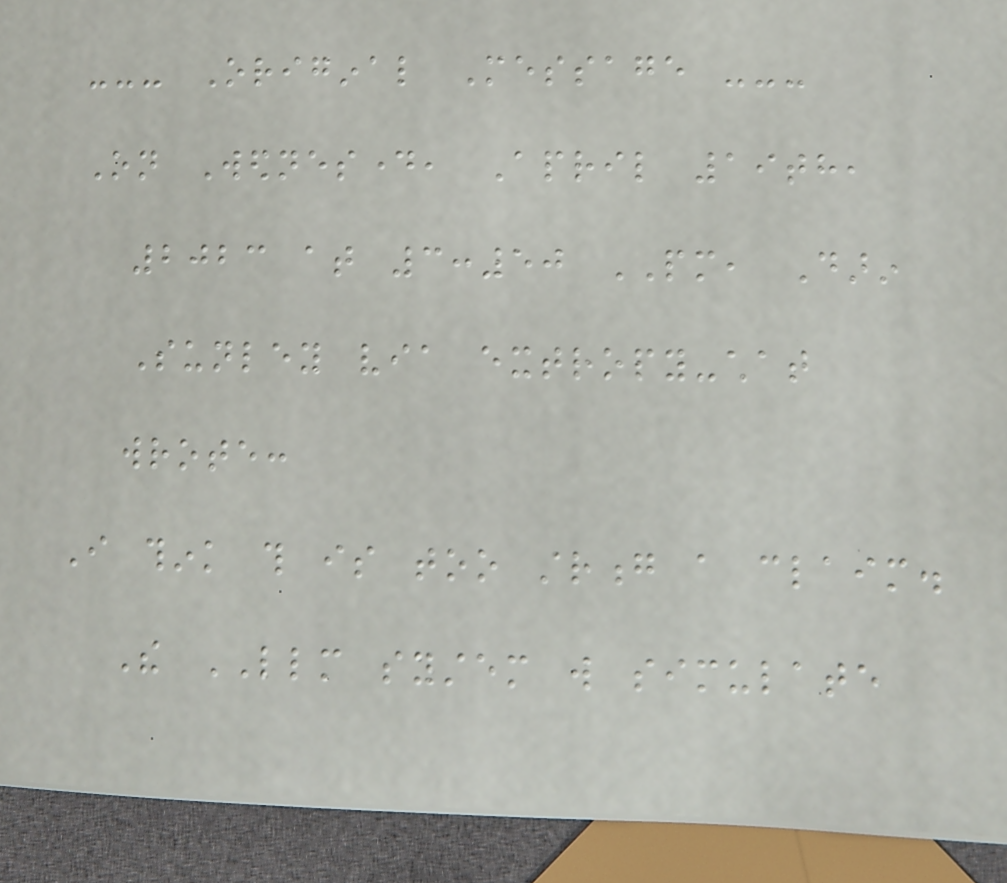--- Original Message ---
On Wednesday, April 19th,
2023 at 3:50 PM, Darin
Sunley via extropy-chat
wrote:
I think this is too strong a claim.
The LLM system will simulate
